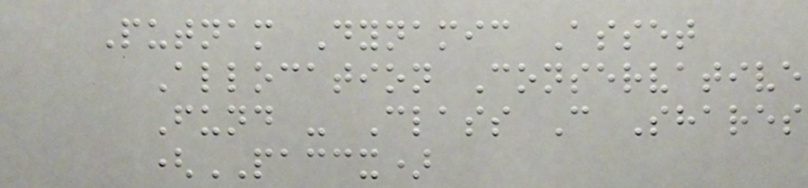Putnam Dynamic Asset
Allocation Conservative
Fund - Class C Shares
(PACCX)
